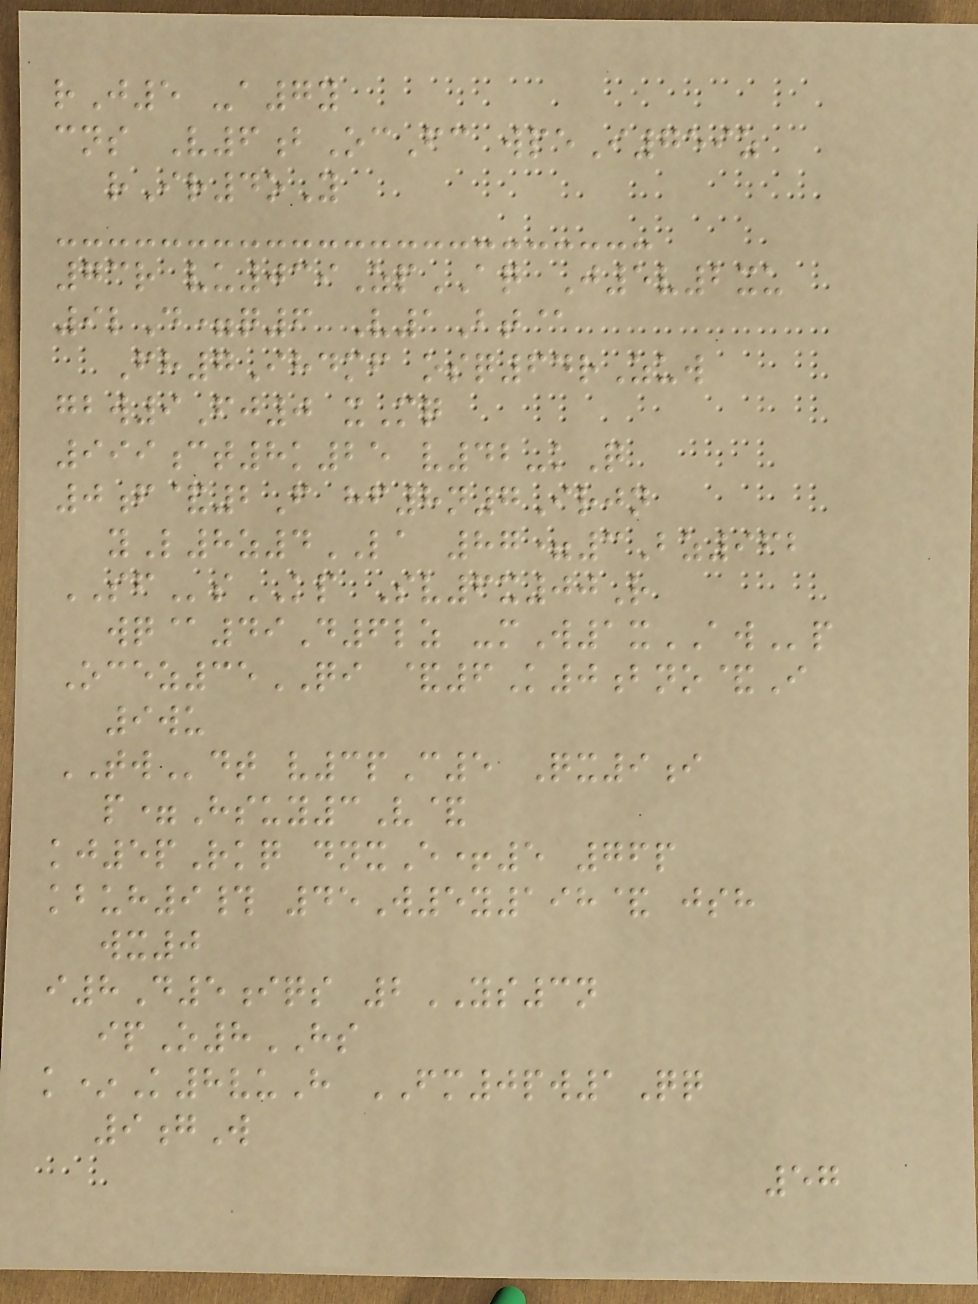rJ5 -a7y
cns V6bOcFc wpeI759z
rIr4oY
73r vu039ZpAQ J5v2xu
9lD=q6 V1Bt@
Fh7Ihdmf osq64rZuw
gbw9Fj0 xMq
999ct8k25 v42-kQ
0f&2F hf8n7Irjn
yL8z4LA 87=3Bz962
SFsKP Sv6x00R
wq@49D6lz -mW1xAWp
Ocez35QI &6K0bno&I
9wu
TWdt v3pC5 Qx9i
p=Hsuy3V&
kj5pRkq dnxE+5 76p
kbuh9# 45W5y198& jsh
wx0
i8D5iqs 2YS3n
ipO8HS
k*K8vuH FM0pw1Qq
9gW
57
